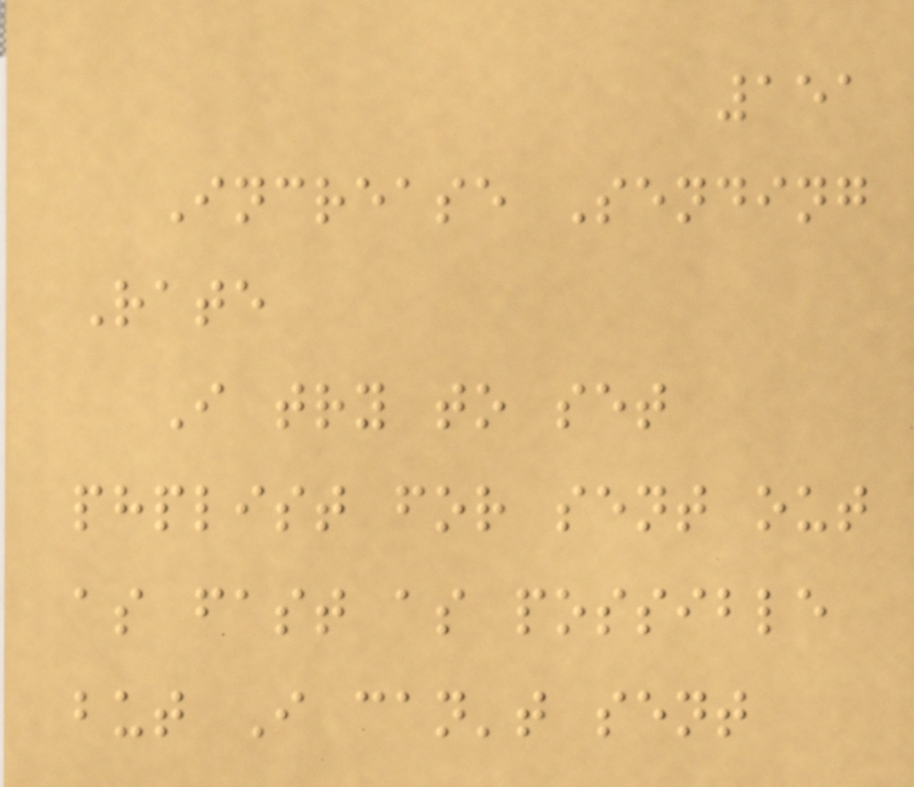151
Increase Sending
Rate
I try to set
phplist for sent out
as fast as possible
but I can't sent
